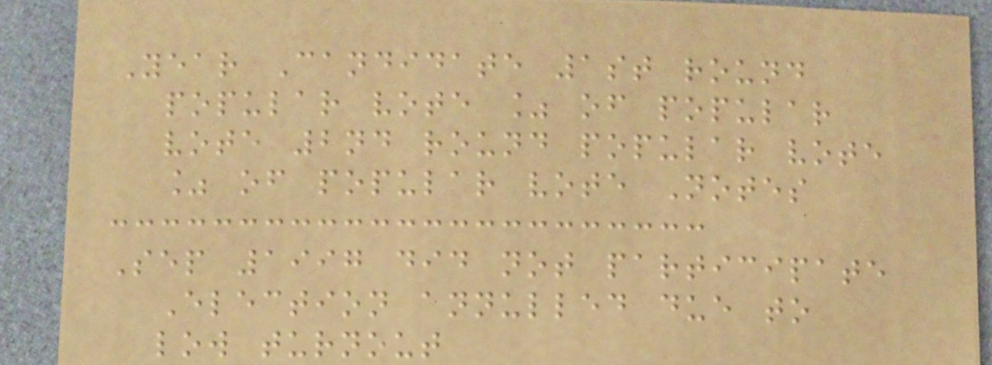Year Candidate 1st round
popular vote % of popular
vote 2nd round popular vote
% of popular vote Notes
Sep 1997 did not participate
Election annulled due to
low turnout
